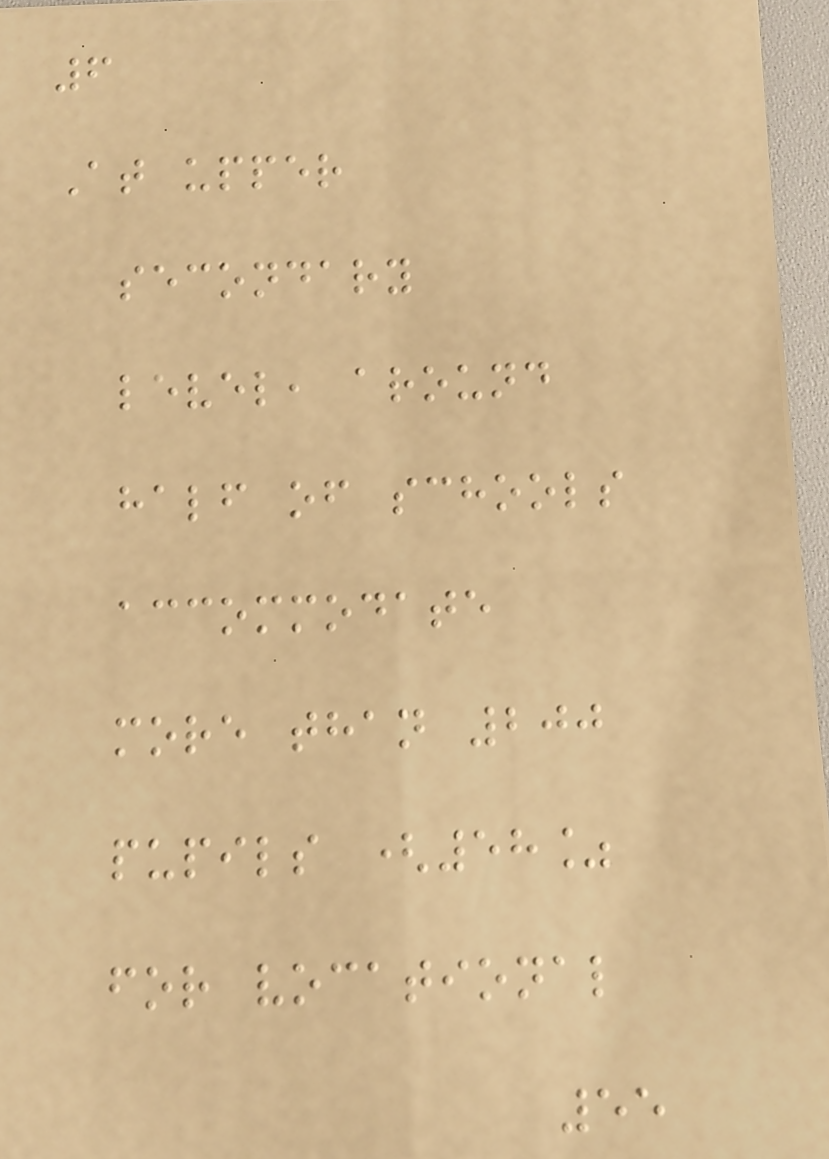6
At upper
secondary
level, around
half of schools
accommodate
more than 200
pupils (58%
for vocational
55
